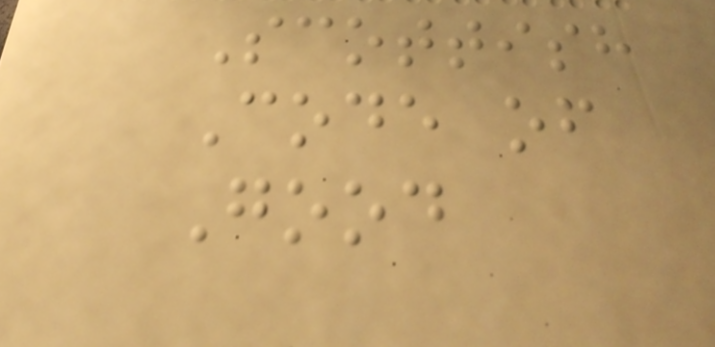Scottish
Code of
Good
